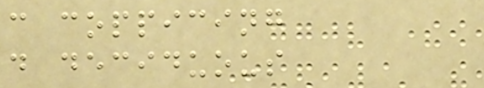c coppicing
d deciduous
